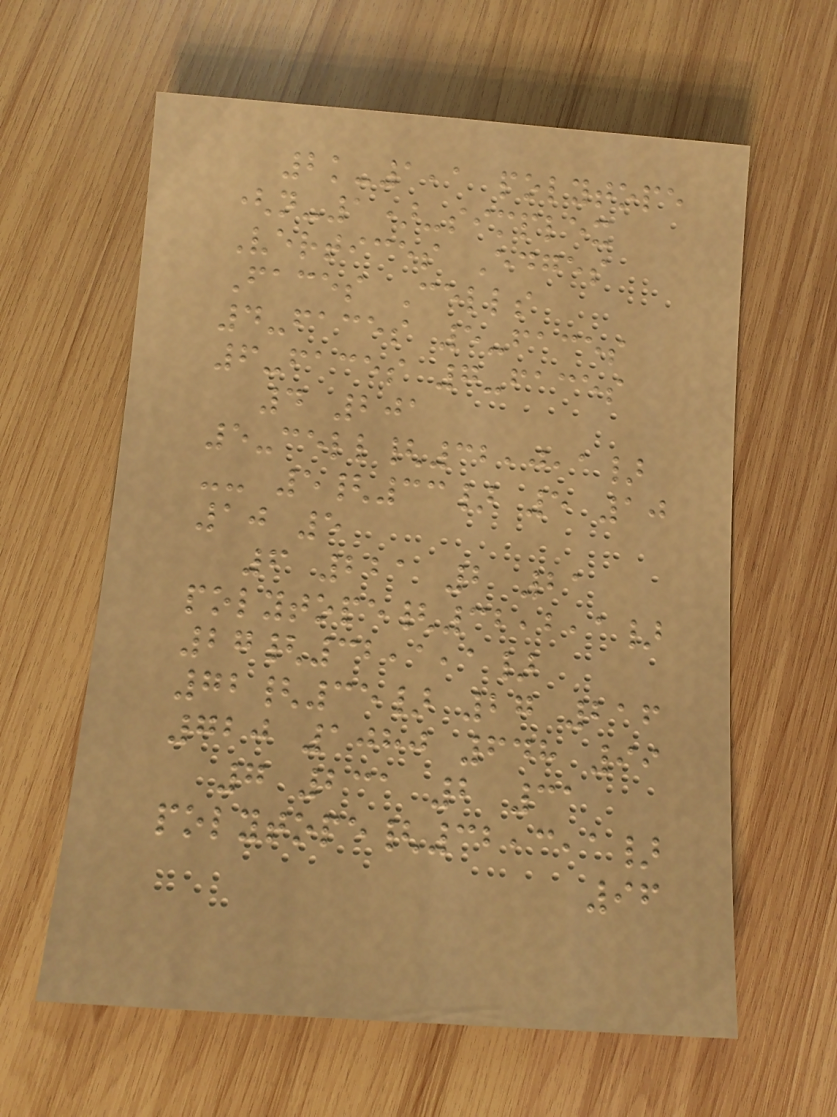2k-1,1 polytope
(n-1)-simplex
Vertices Edges
Faces Cells
4-faces 5-faces
6-faces 7-faces
4 201
5-cell{32,0,1}
-- 5{33} 5 10
10 5
6 221 2 21
polytope{32,2,1}
27{32,1,1}
72{35} 27 216
720 1080 648 99
7 231 2 31
polytope{32,3,1}
96
